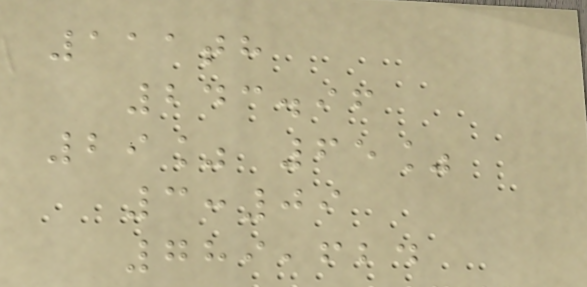111th
243.96
29% 65%
3:09
789,624
